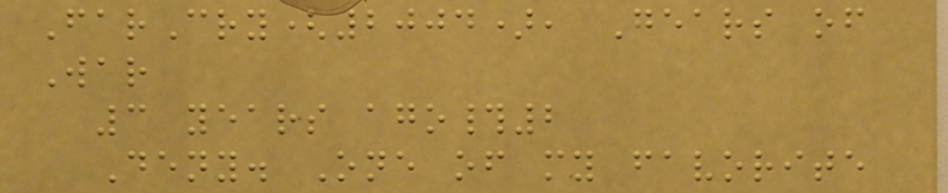FarCry(2004), Gears of
War
3 years ago#2
Deny. One of my favorite
